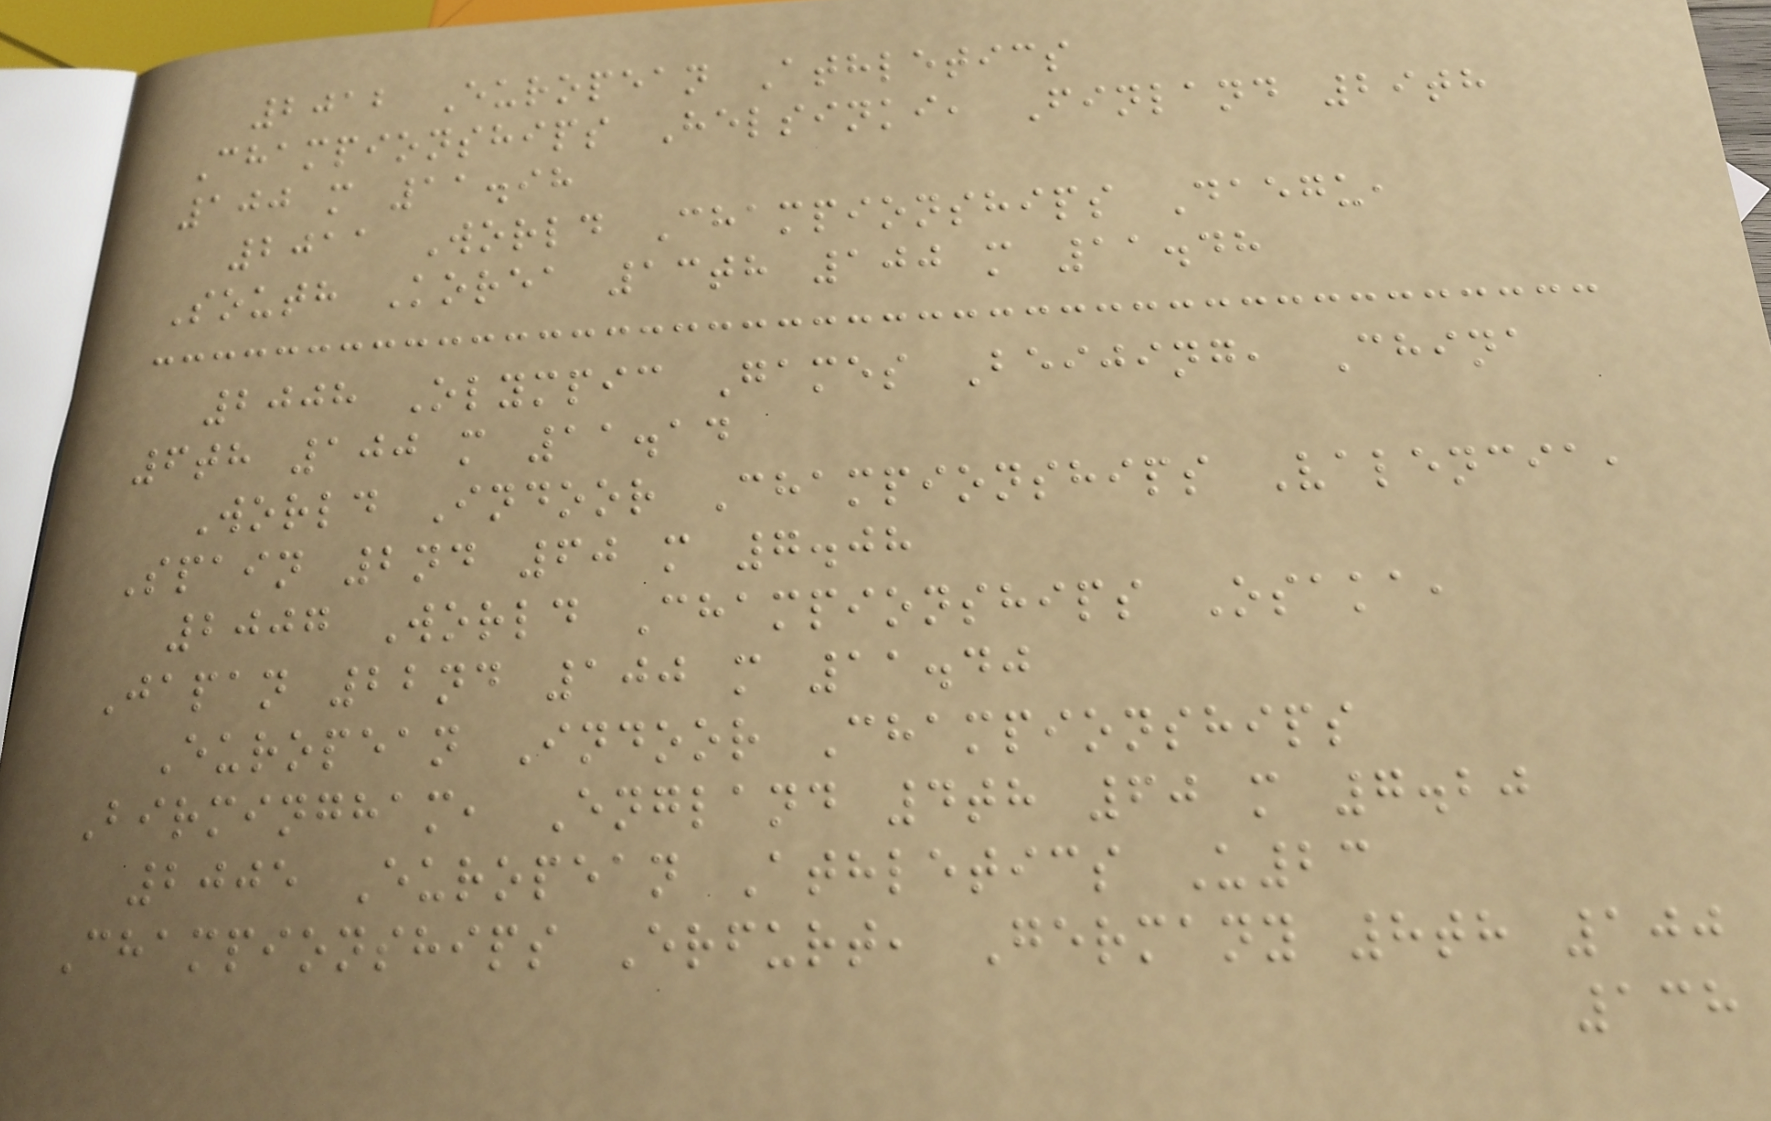2012 European Athletics
Championships Helsinki, Finland 29th
100 m 11.98
2011 World Championships Daegu,
South Korea 13th 100 m 11.48
2008 Olympic Games Beijing, China
6th 100 m 11.14
World Indoor Championships Valencia,
Spain 2nd 60 m 7.08
2007 World Championships Osaka,
Japan 22nd 100 m 11.40
European Indoor Championships
Birmingham, England 4th 60 m 7.20
2005 European Athletics U23
Championships Erfurt, Germany 8th 100
138
